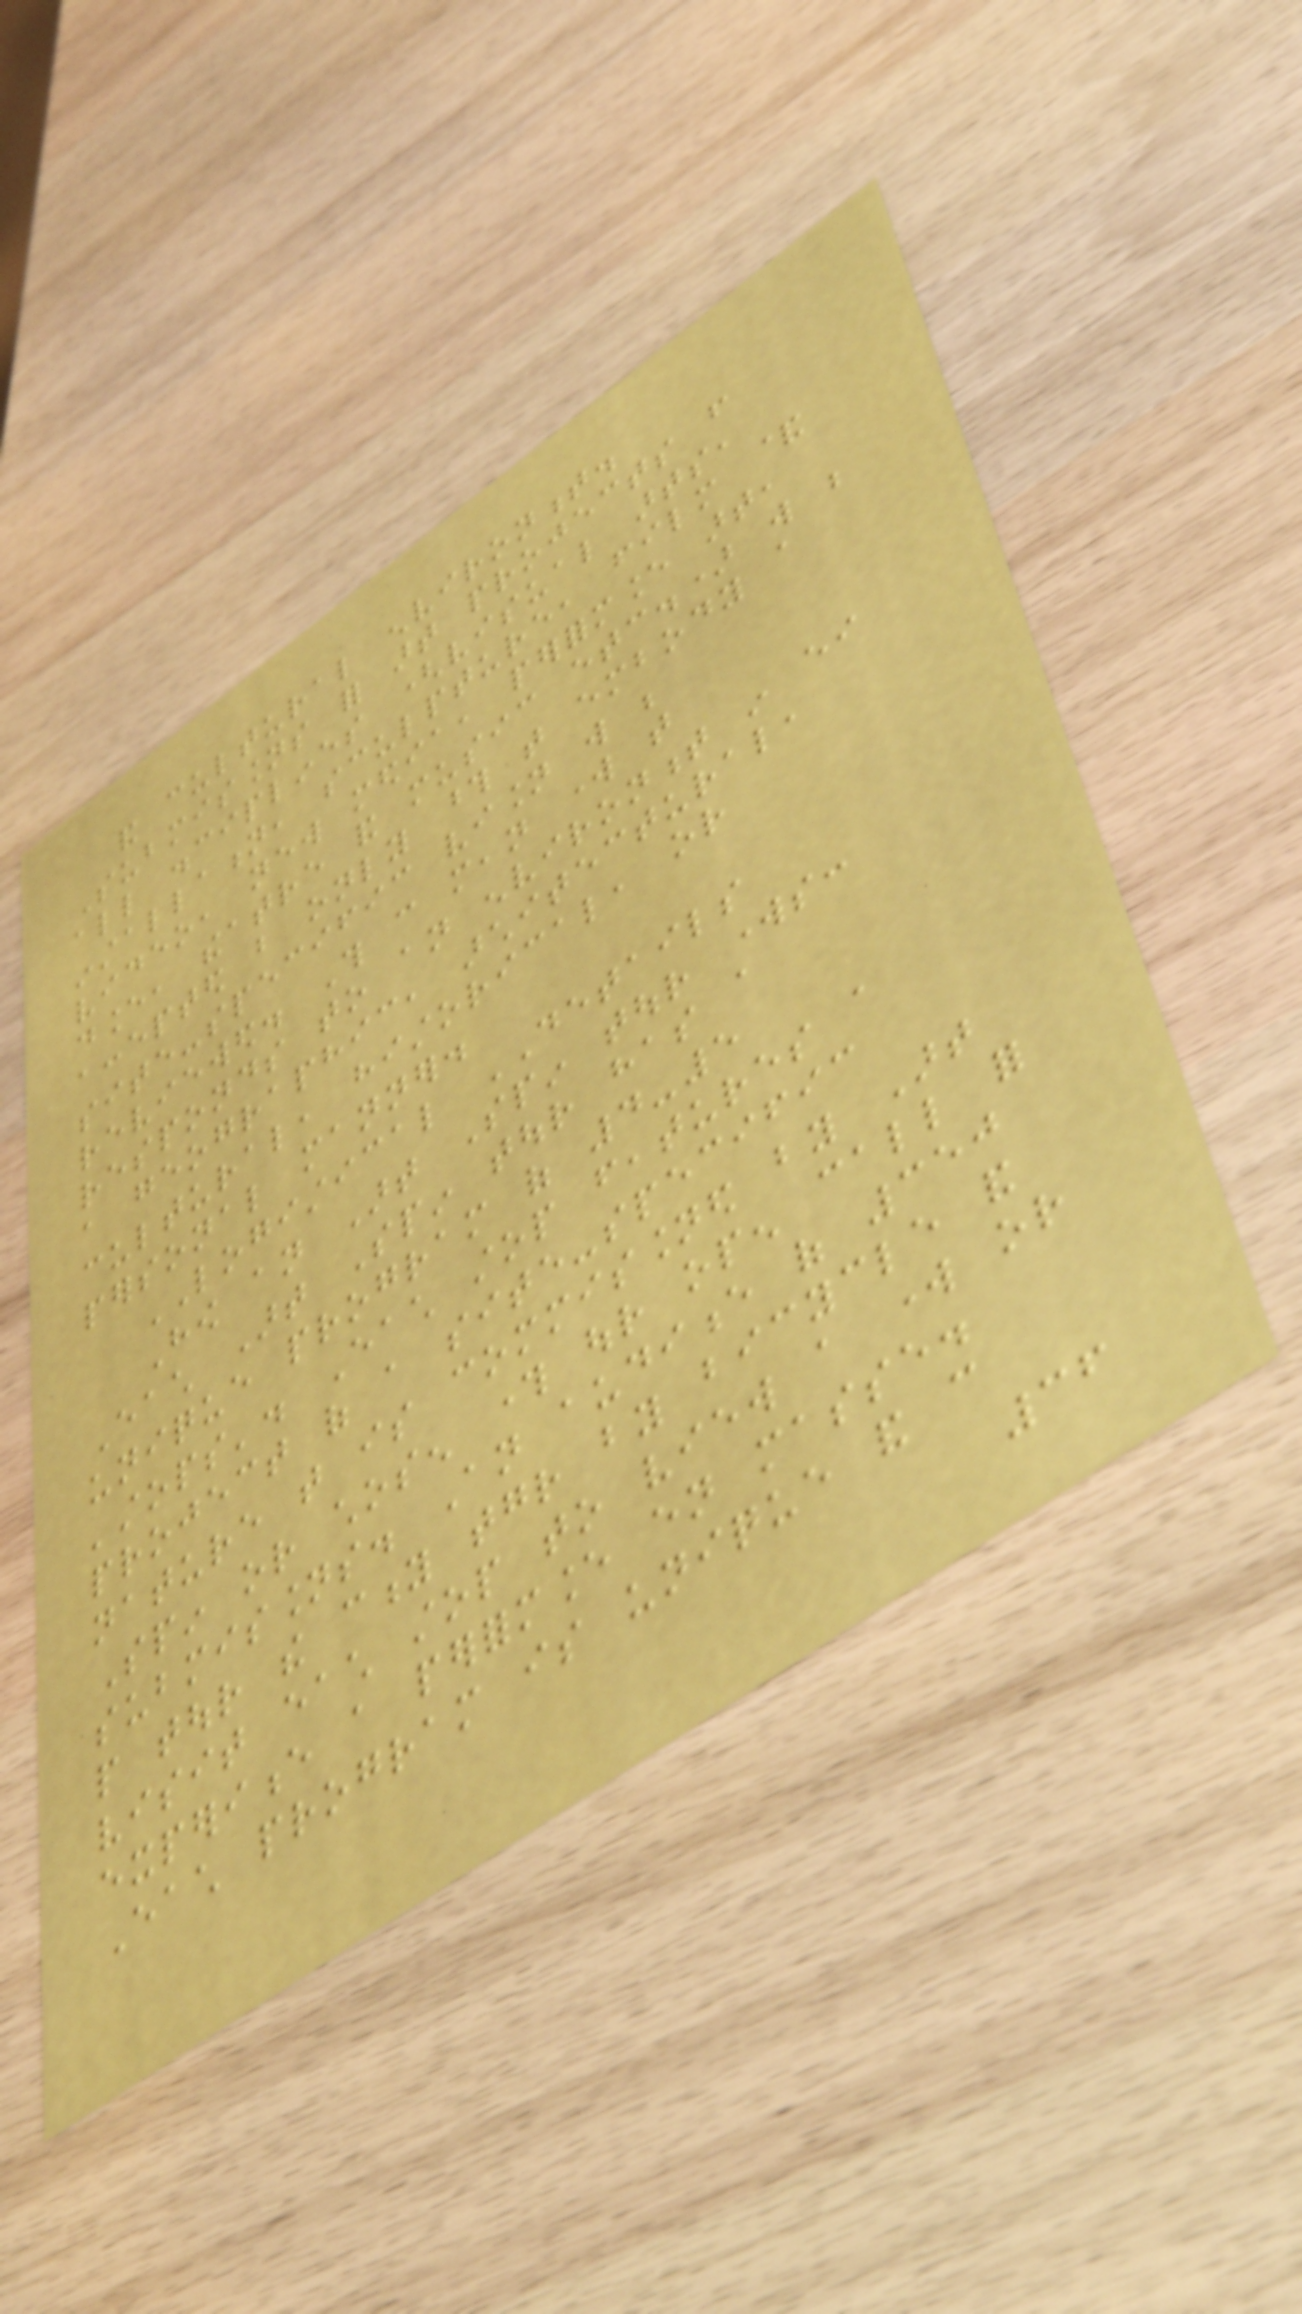and cultural environment.
Submissions for art projects from
all disciplines (visual arts,
installation, sculpture, film &
video, new media, performance art,
dance, theatre and music etc.) will be
accepted but only those that embody a
site-specific vision will be
reviewed. This can mean work that
responds to an environment in either
a geographic, architectural,
cultural, historical, or
personal manner.
LOGISTICAL DETAILS
How an Art Spin tour works:
Each Art Spin tour has a
unique program of 4-5
'stops'. Each stop features a
project of a site-specific
nature that is commissioned by Art
Spin or chosen through our open call for
submissions. An audience of 350
people tour the city together by bicycle and
visit each stop to view a work or
experience a performance en masse.
Each program is unique and can
36
